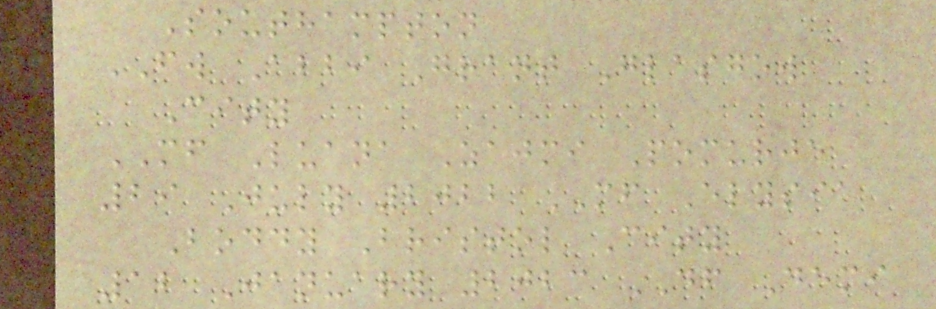Southampton
FW Abbi Grant Glasgow
City
MF Luana Zajmi Pomurje
29 July 2022 MF Elysia
Boddy Bristol City
12 January 2023 DF Demi
